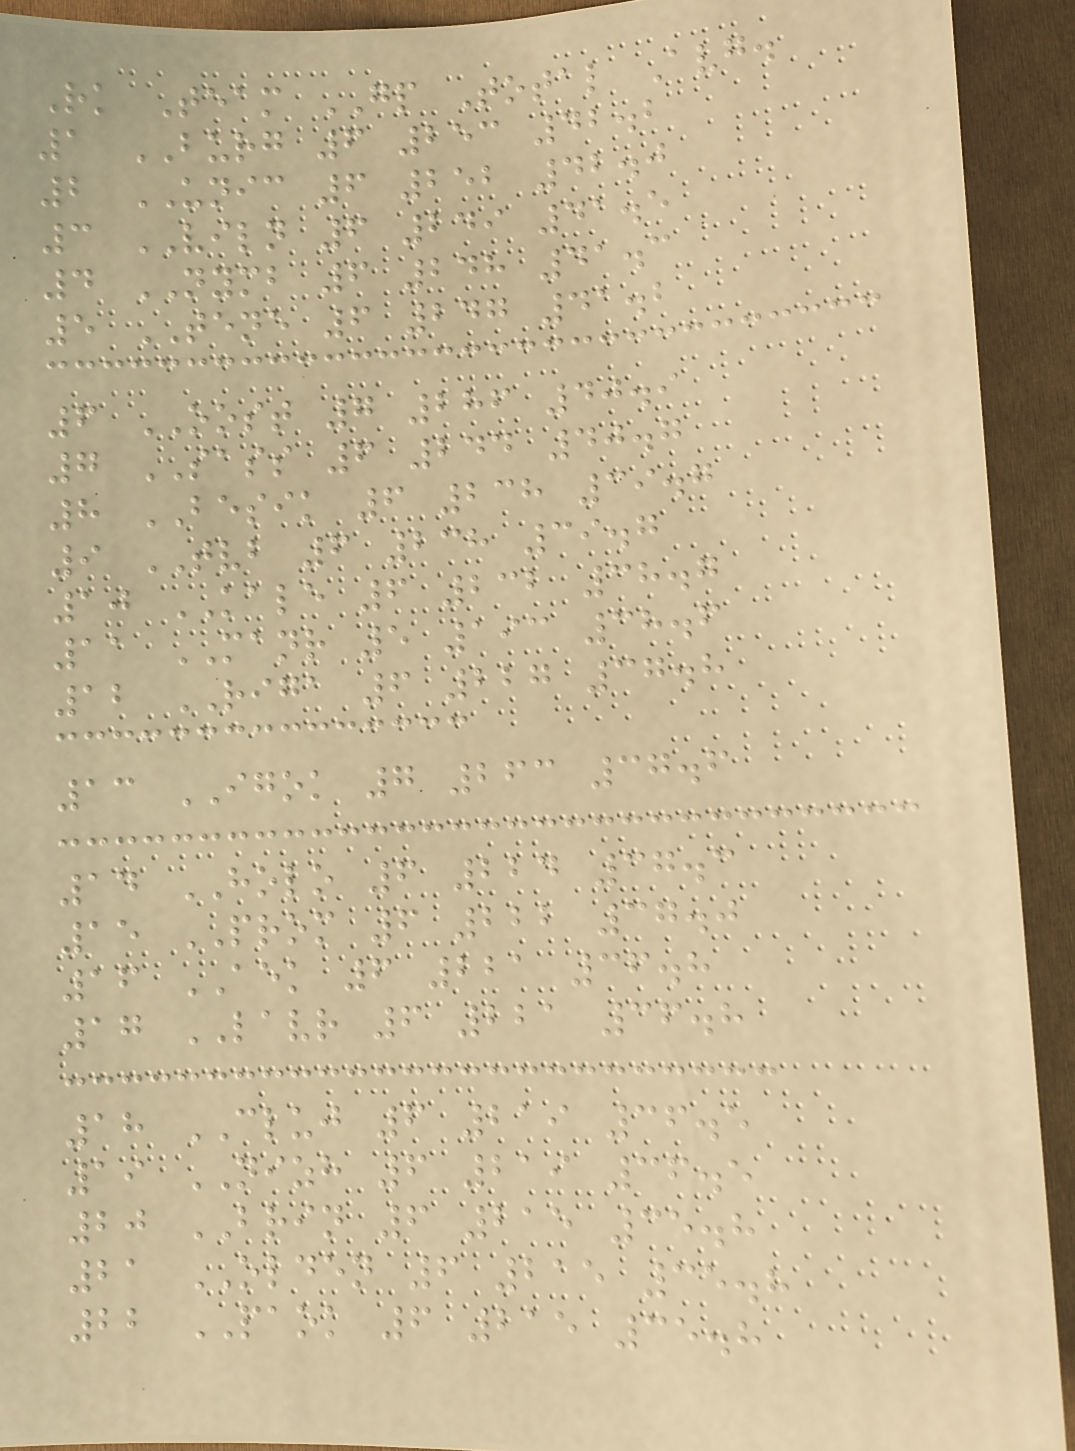Rk Team GP Total Avg.
1 BURG 6 253 42.2
2 UNIC 6 252 42.0
3 VILN 6 249 41.5
4 NYMB 6 248 41.3
5 TENE 6 247 41.2
6 OOST 7 286 40.9
7 SASS 6 244 40.7
8 BESIK 6 238 39.7
9 TVB 6 238 39.7
10 KALE 6 232 38.7
11 MANR 5 193 38.6
12 RIGA 6 227 37.8
13 IGOK 7 263 37.6
14 HOLO 6 224 37.3
15 PROM 6 222 37.0
16 AEK 6 221 36.8
17 LAVR 6 221 36.8
18 CLUJ 6 219 36.5
19 NIZH 6 219 36.5
20 BRIN 6 215 35.8
21 OLDEN 6 215 35.8
22 PAOK 6 215 35.8
